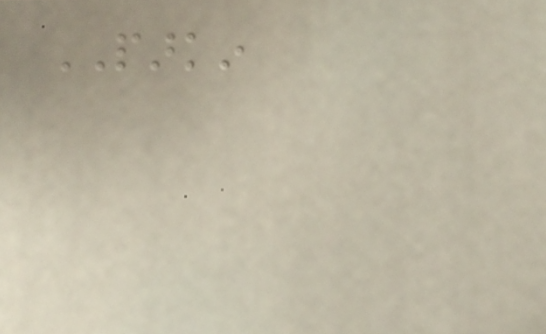PARKIN
